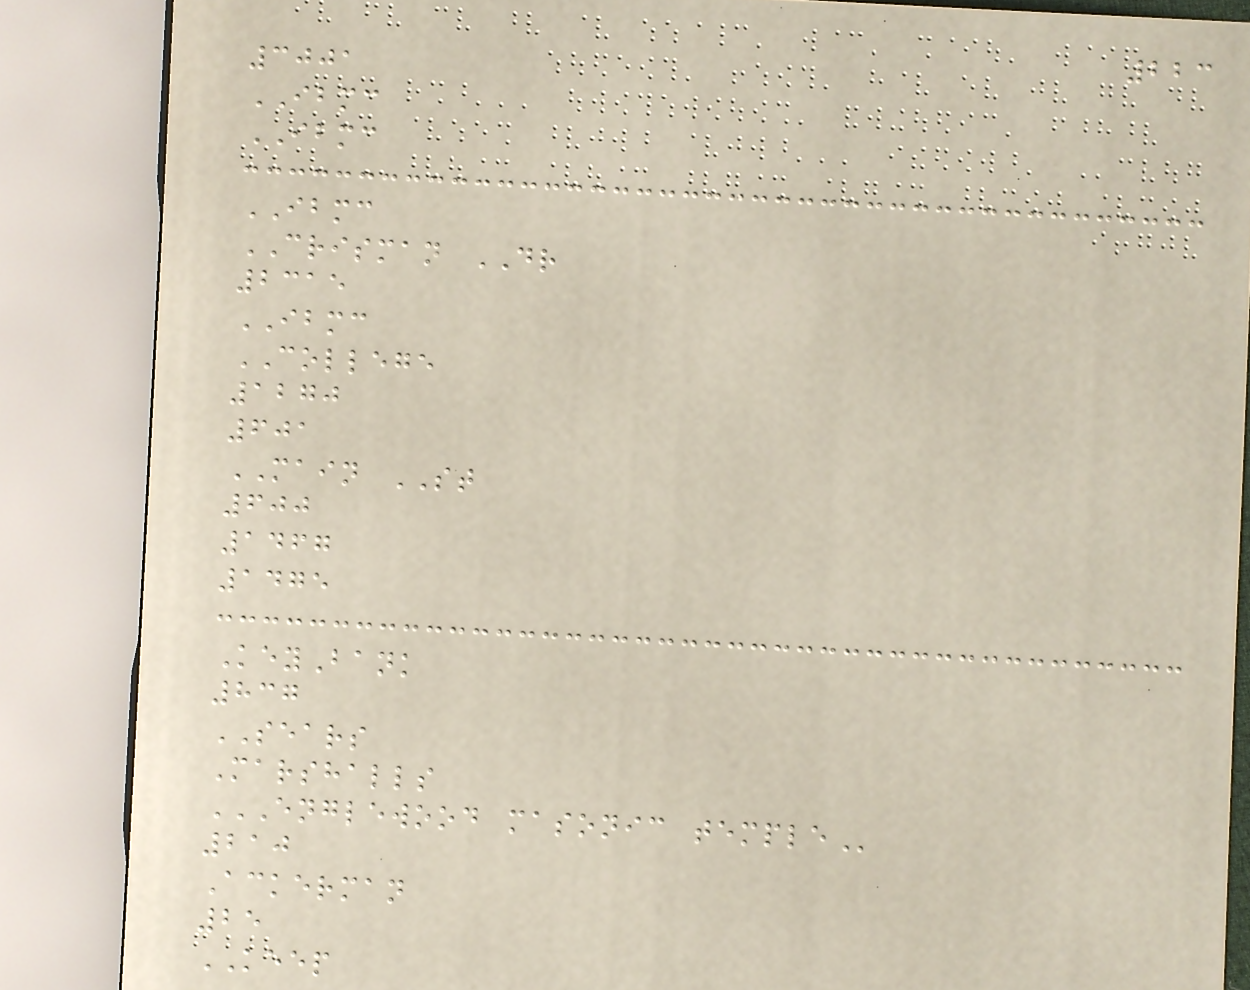223
3001
IBMC
IBMC
IBMC
CRISMAN DR
2315
IBMC
COLLEGE
1270
601
MAIN ST
600
1467
1475
KeyBank
837
SEARS
Marshalls
ENGLEWOOD MASONIC TEMPLE
210
Ackerman
25
KEEP
